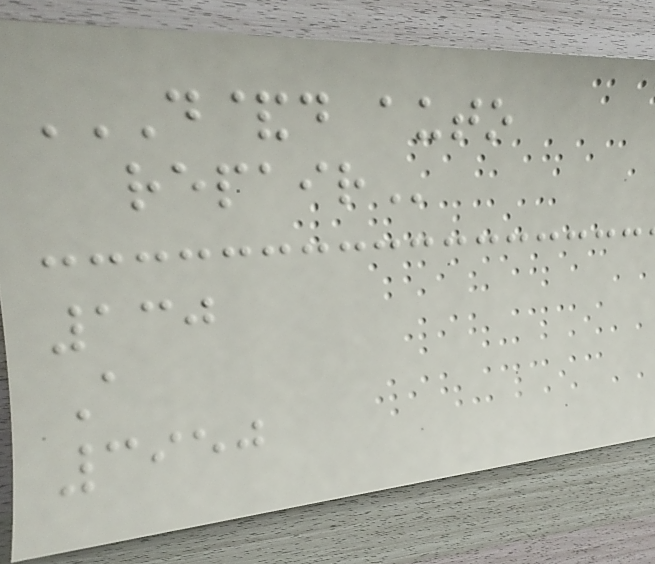D&D AUTO
REPAIR
130
A
3950
